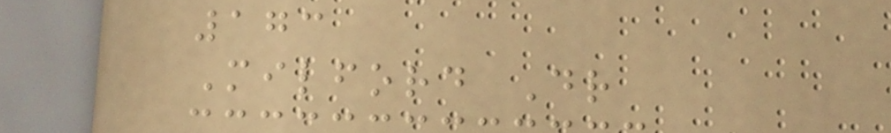173
Milford Dr
